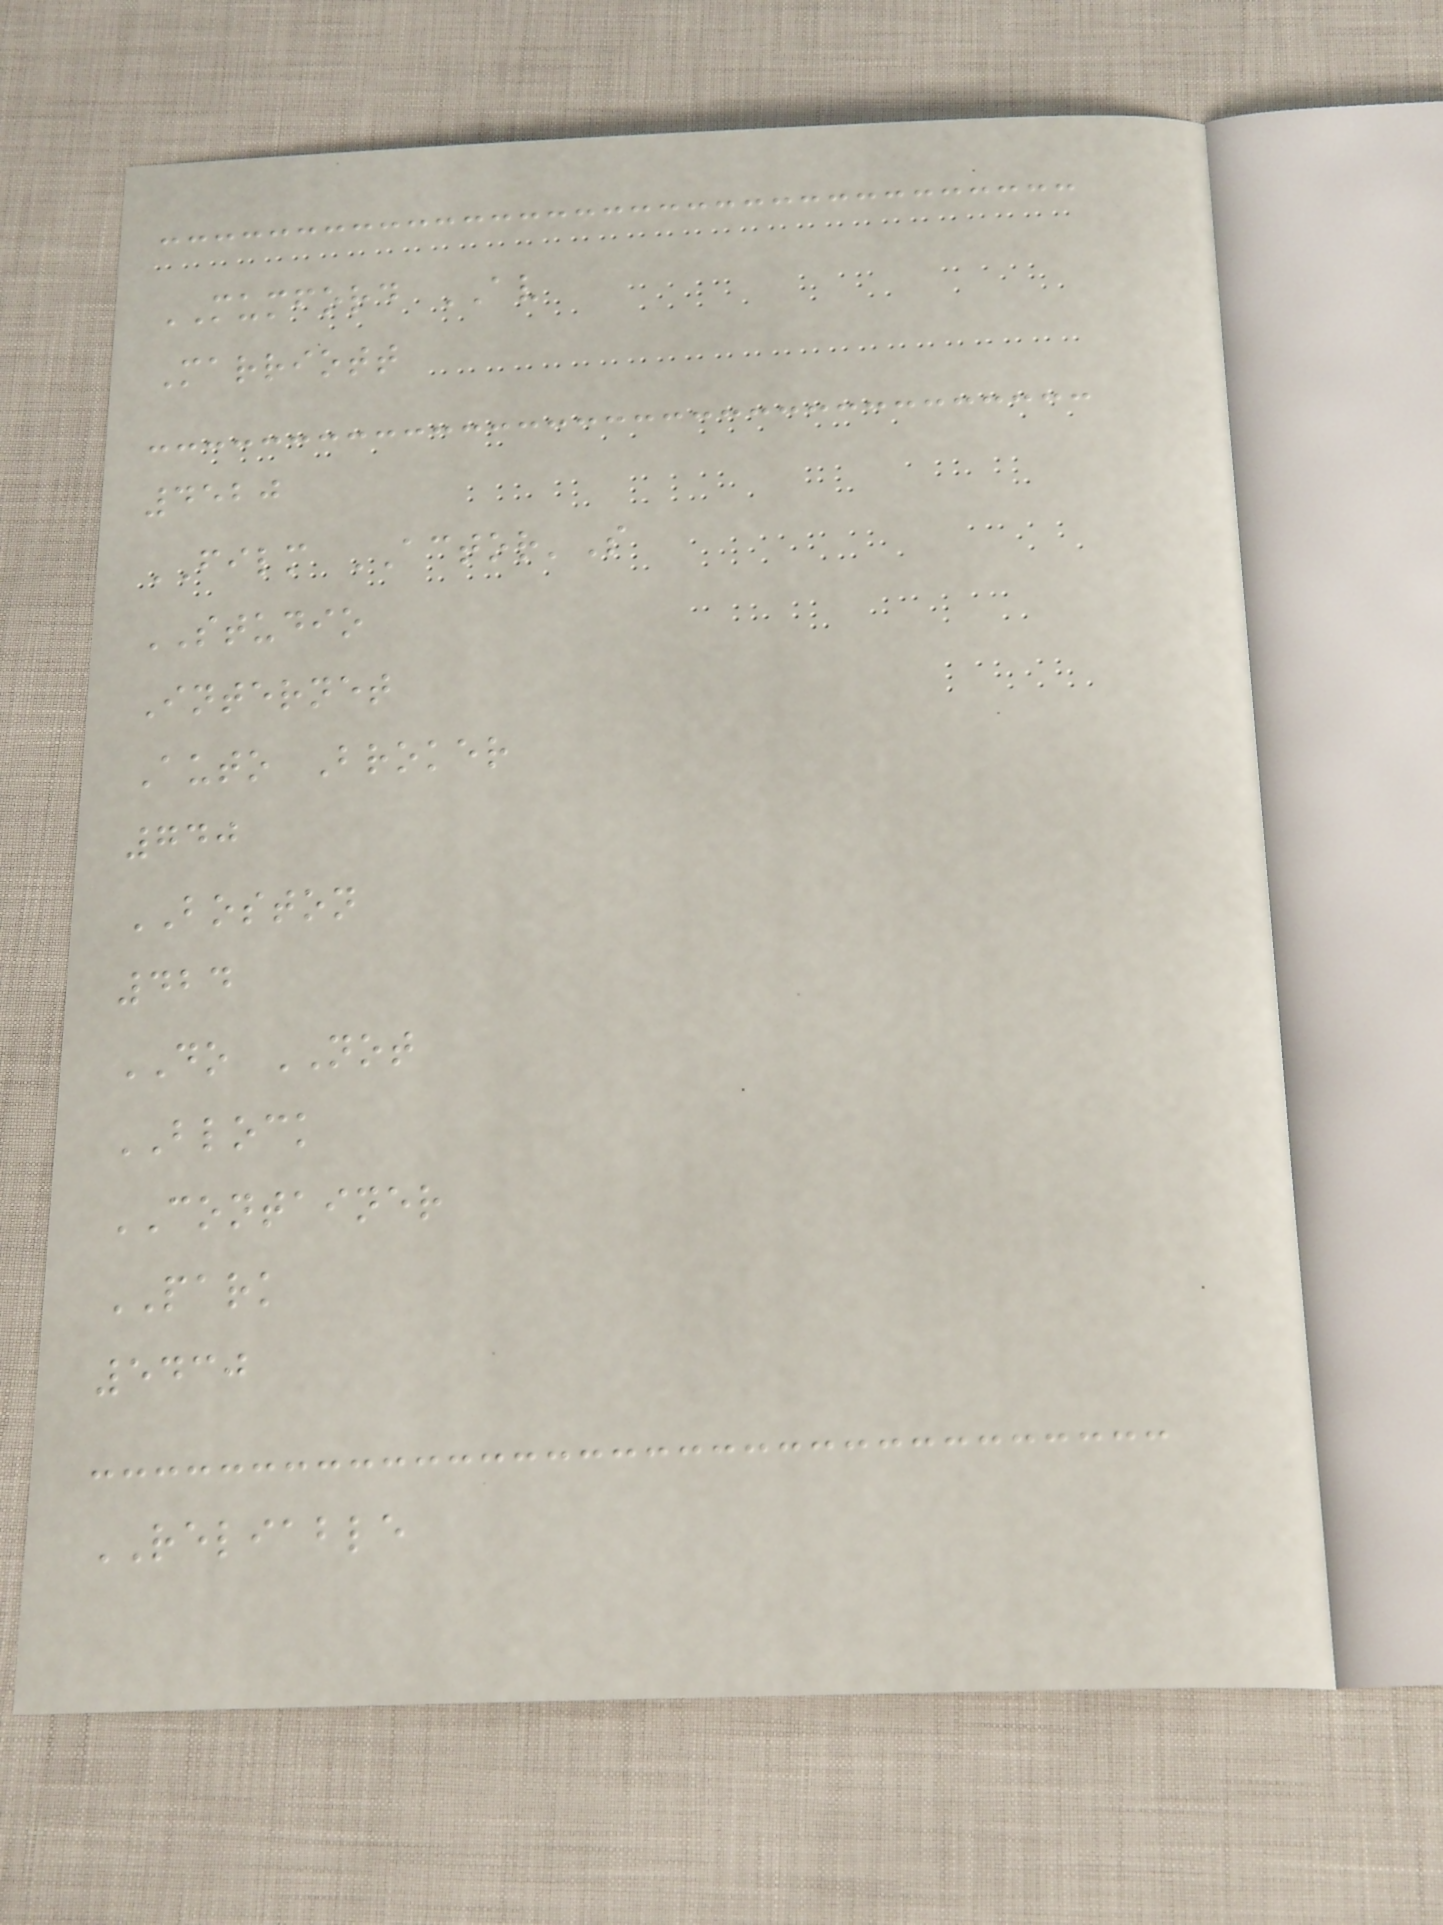MUMFORD AV
Marriott
4520
FILM ACTOR'S
STUDIO
Internet
Auto Broker
740
BOSTON
424
DO NOT
BLOCK
CONTAINER
PARK
5430
RELIABLE
